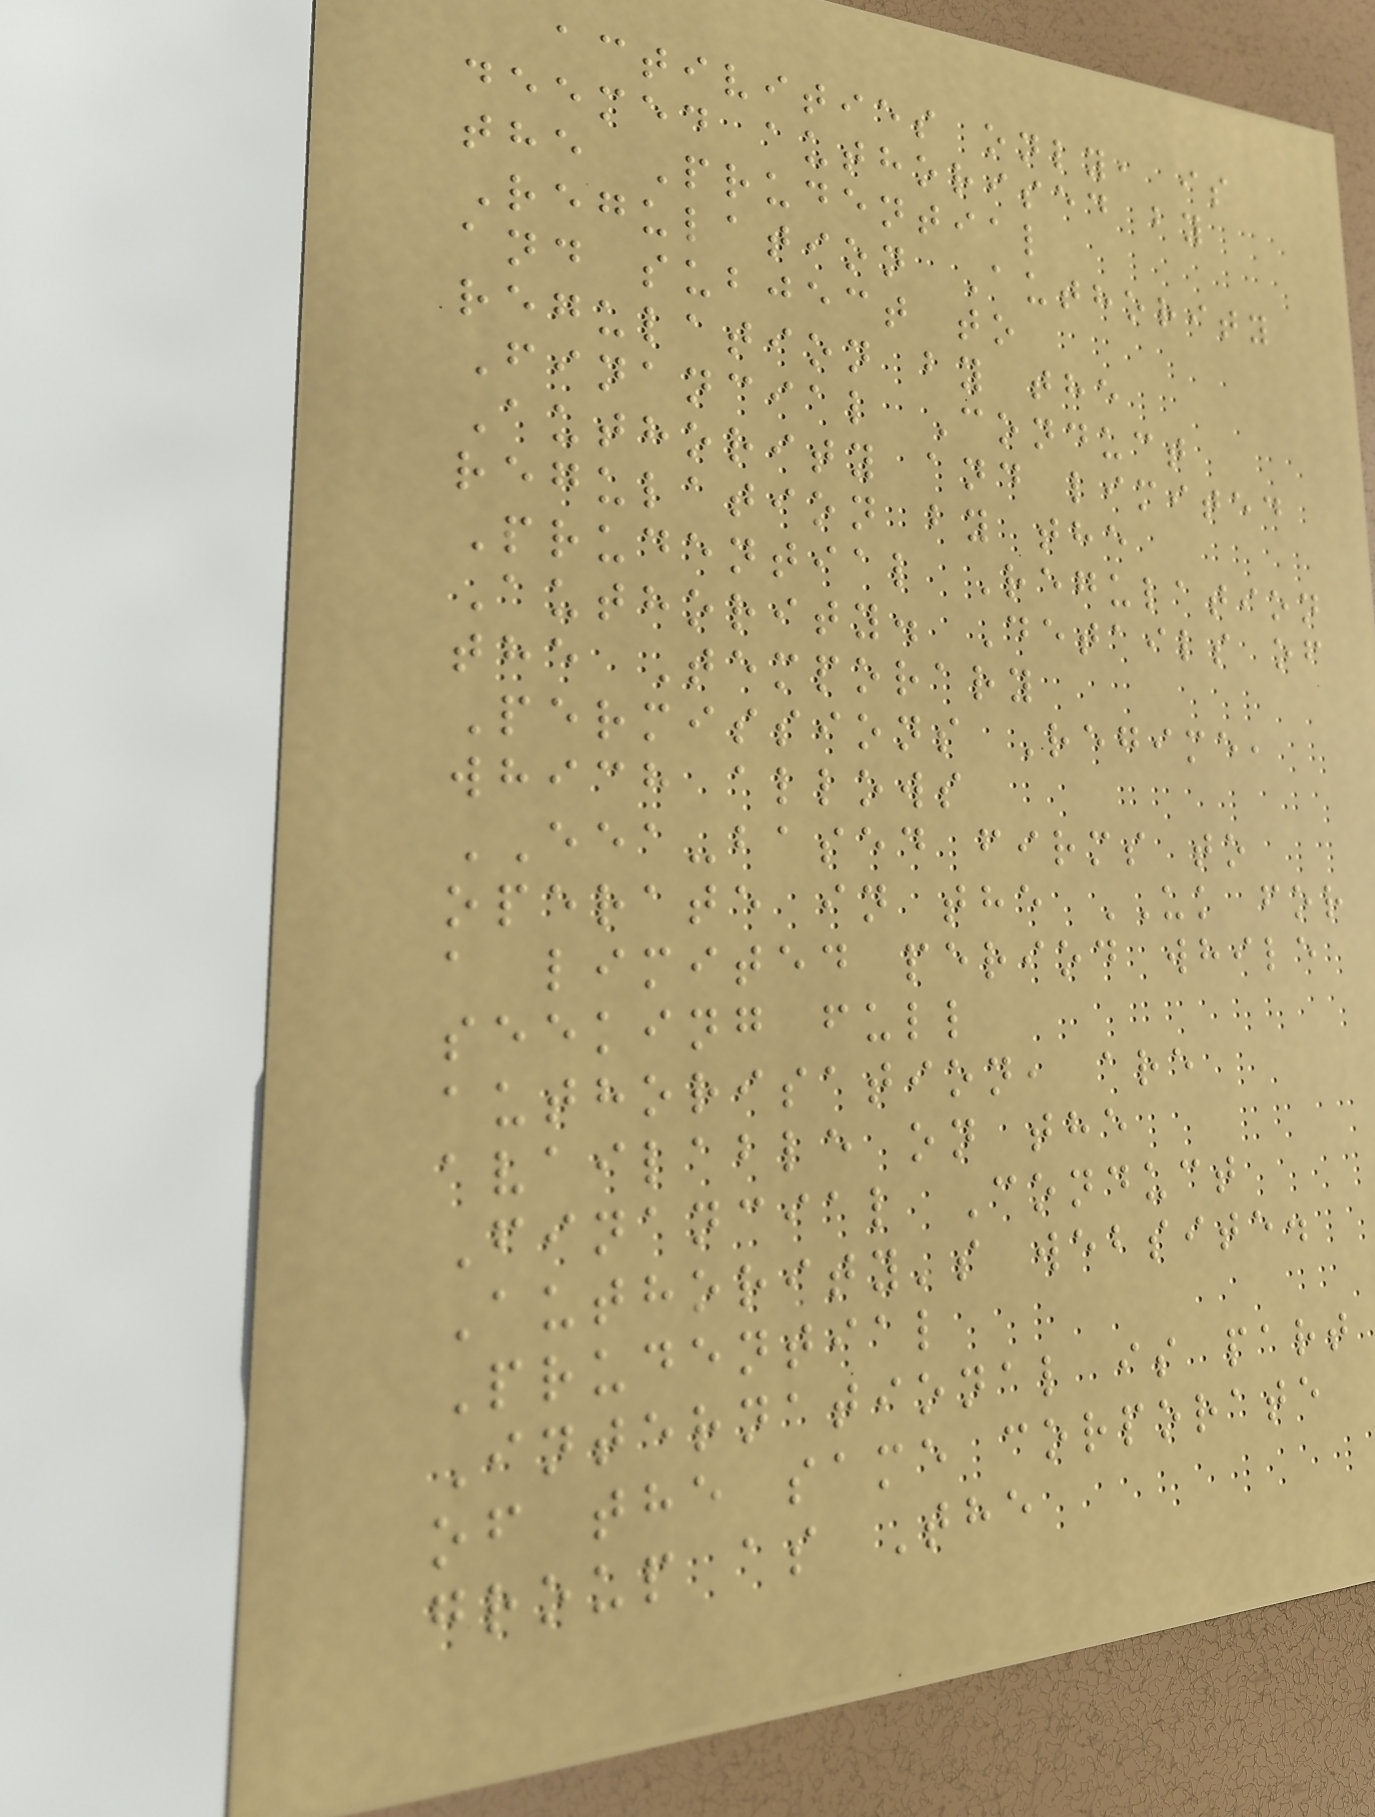activities only, is
deemed authorised by
the Prudential
Regulation Authority
and subject to
regulation by the
Financial Conduct
Authority and limited
regulation by the
Prudential Regulation
Authority. Details of
the Temporary
Permissions Regime,
which allows
EEA-based firms to
operate in the UK for
a limited period while
seeking full
authorisation, are
available on the
Financial Conduct
Authority's website.
Prudential
International is part
of the same corporate
group as The
